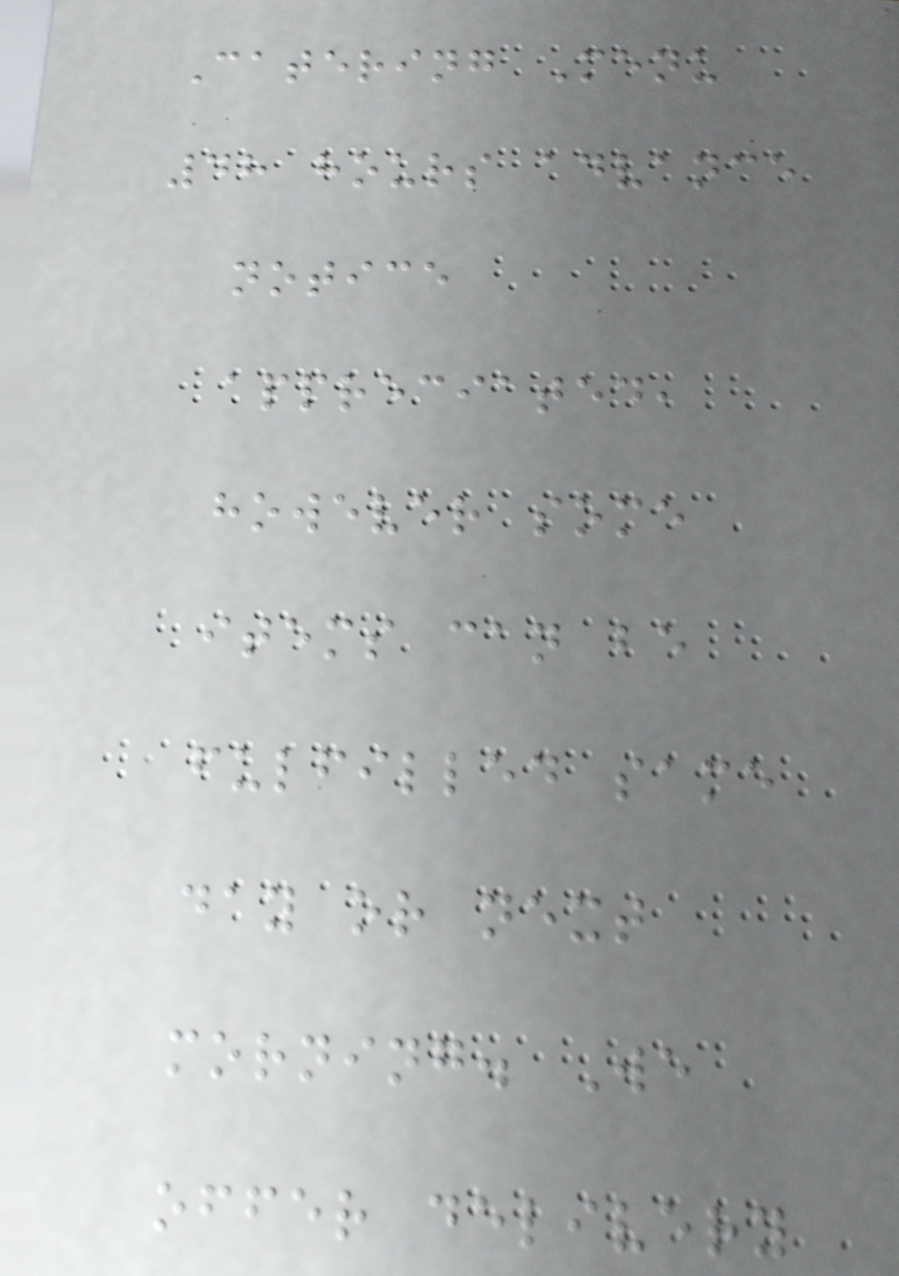Catering Menu
48 hours advance
notice
appreciated,
however some
items can be
fulfilled same
day or next
morning. We
offer delivery
